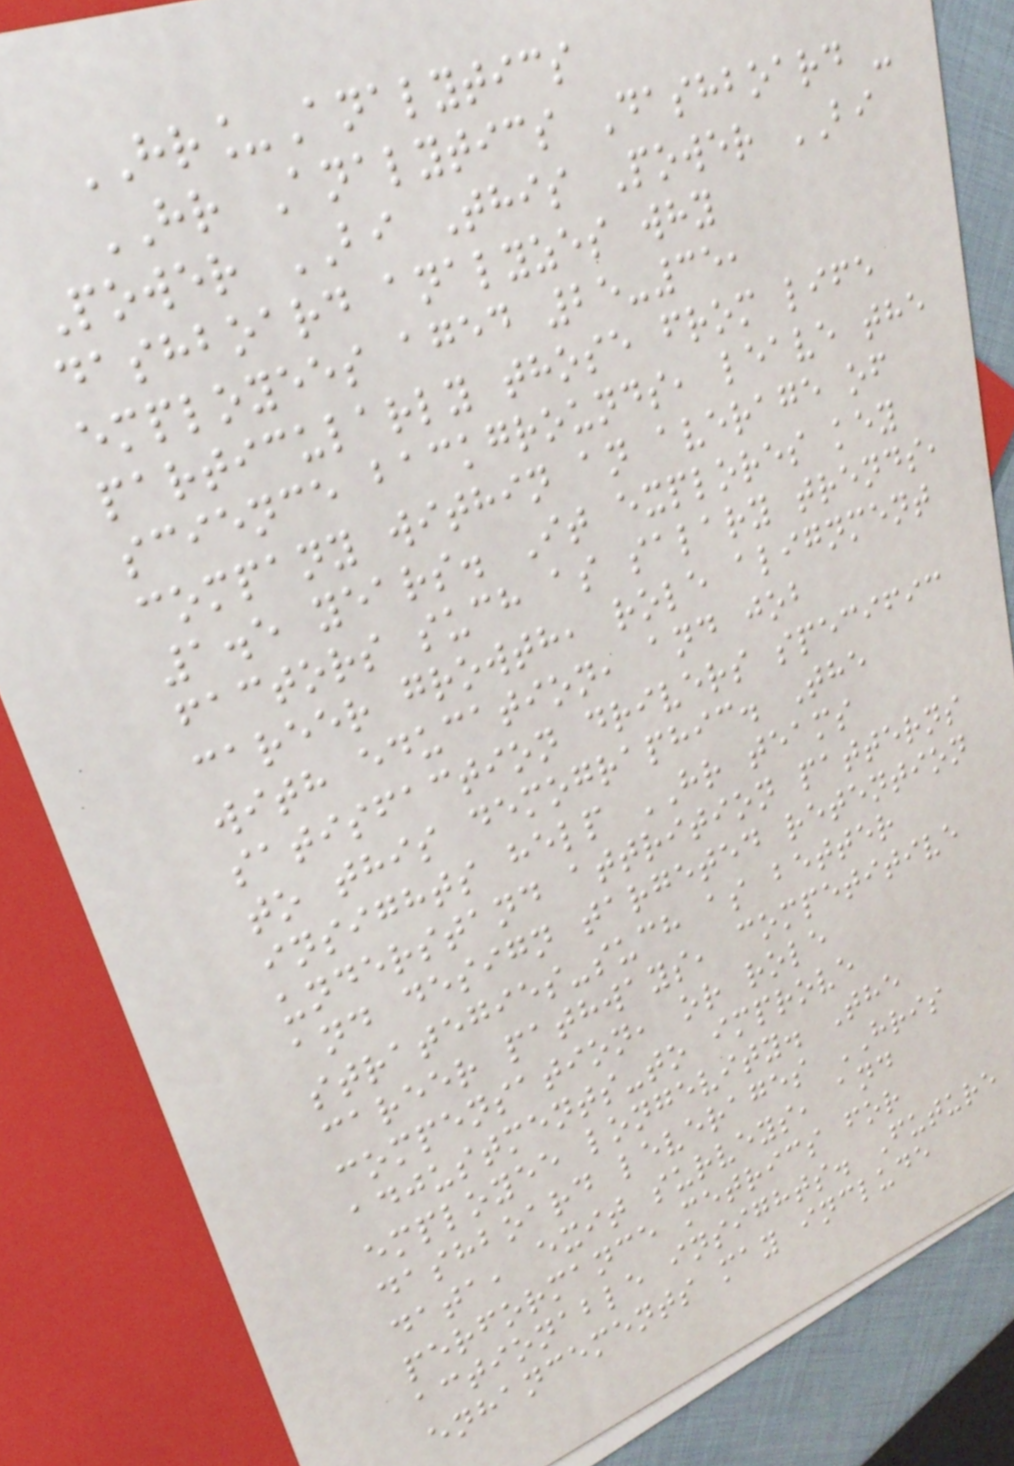HR_Analytics
HR Analytics Dashboard -
Power BI This Power BI
dashboard analyzes why
employees aged 25-35,
particularly those from life
science backgrounds, leave the
company within an average of
1.5 years. It explores key
factors such as salary trends,
career growth, role alignment
with education, and job
satisfaction drivers specific
to this demographic. The
insights help HR teams
understand attrition patterns
and design targeted retention
strategies-such as better
career pathways, competitive
compensation, or role
adjustments-to improve
employee longevity. The
dashboard leverages HRIS
data, exit surveys, and
performance metrics for
actionable insights. Future
enhancements may include
